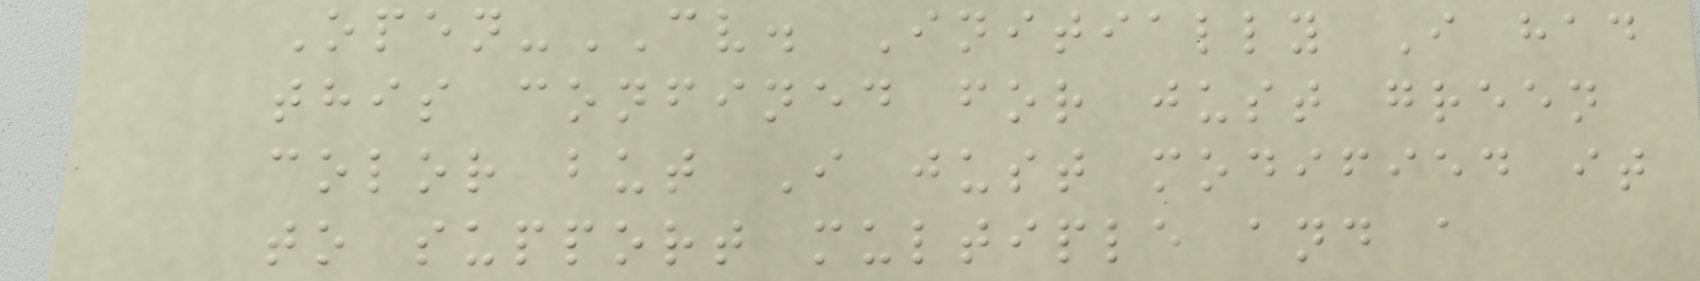Open-CV. Initially I had
this confined for just green
color but I just modified it
to support multiple and a
